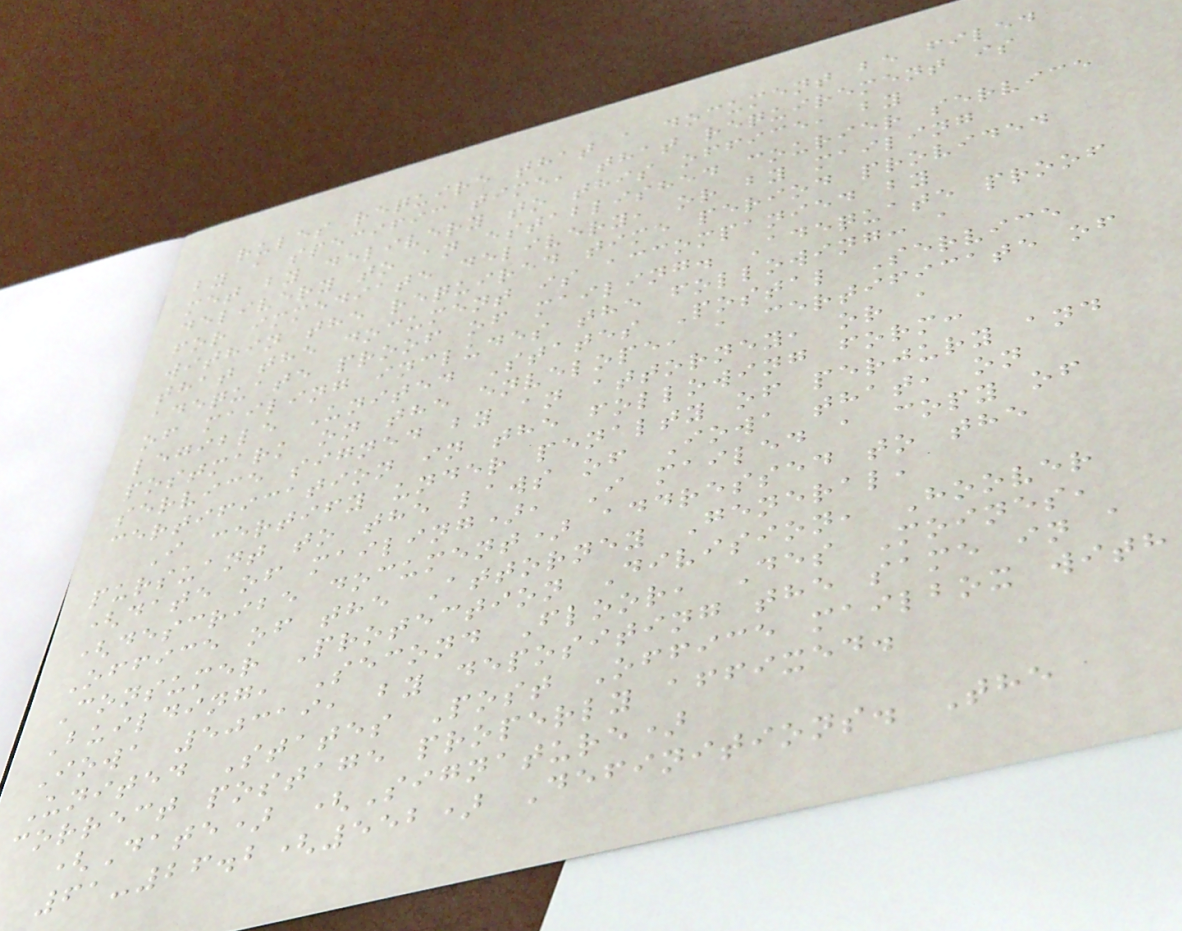rules require that a document be filed
by a specific time, that requirement is
met by delivery to this office, by
delivery to an established courier service
for immediate delivery, or by mailing
within the required time period provided
that the document is accompanied by
adequate proof of mailing. Adequate proof
of mailing includes the following: a
legible United States Postal Service
postmark on the envelope, a certificate of
service signed by an attorney, or a
certification in the following form:
I certify under penalty of perjury and
pursuant to the laws of Iowa that, on
(date of mailing), I mailed a copy of
(describe document) addressed to the
Office of the Attorney General,
Consumer Protection Division, Hoover
Building, Second Floor, Des Moines,
Iowa 50319, by depositing the same in a
United States Post Office mailbox with
correct postage properly affixed.
(Date) (Signature)
61-26.2(552) Definitions. The
